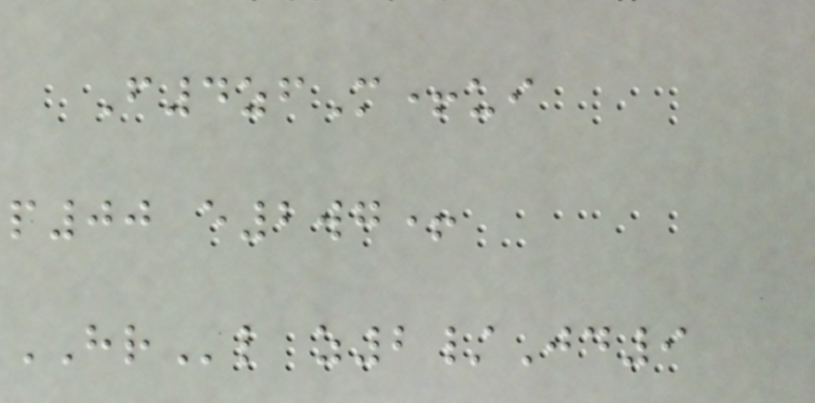F4zfM+ui
p00 e2wg+
HRl z2/Jd9
